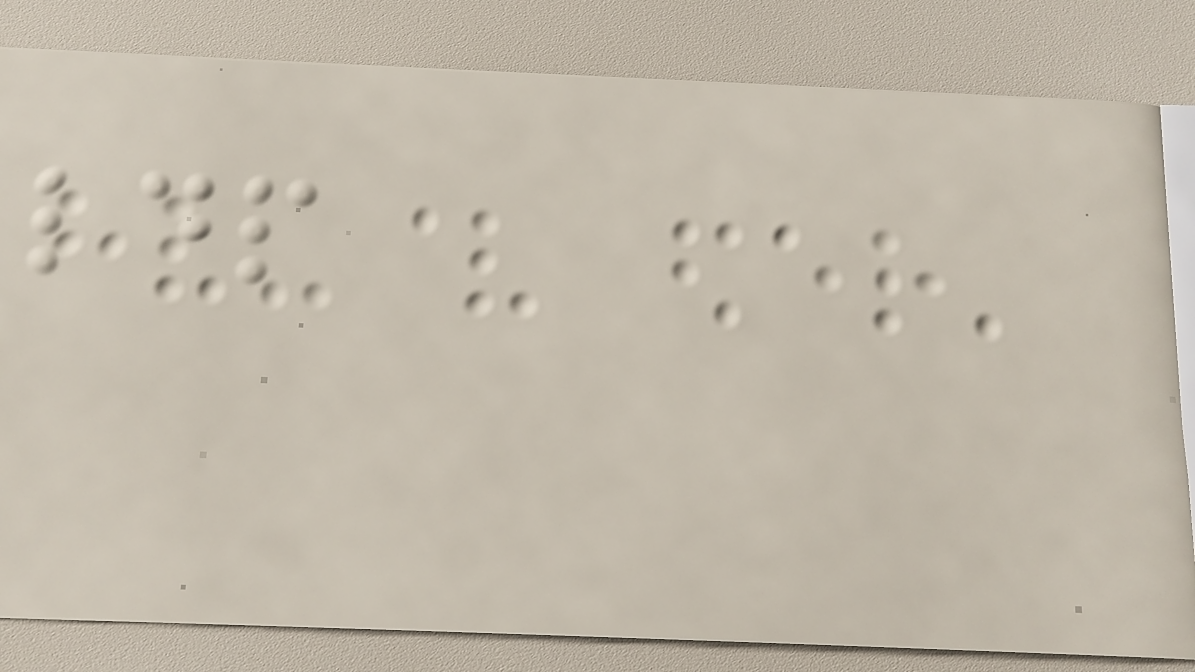ldp
